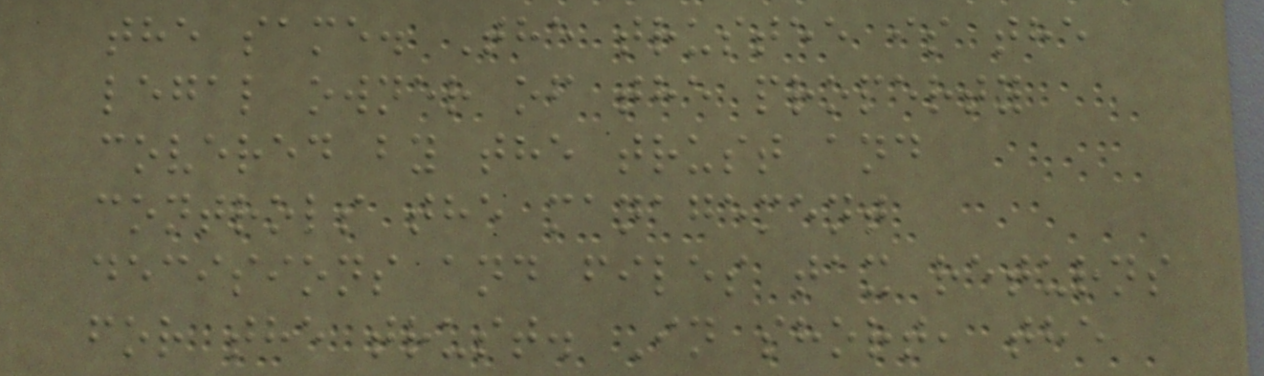the same. The trustee is the
legal owner of the property
covered by the trust and
controls the management
decisions and files tax returns
for the trust. In short, the
